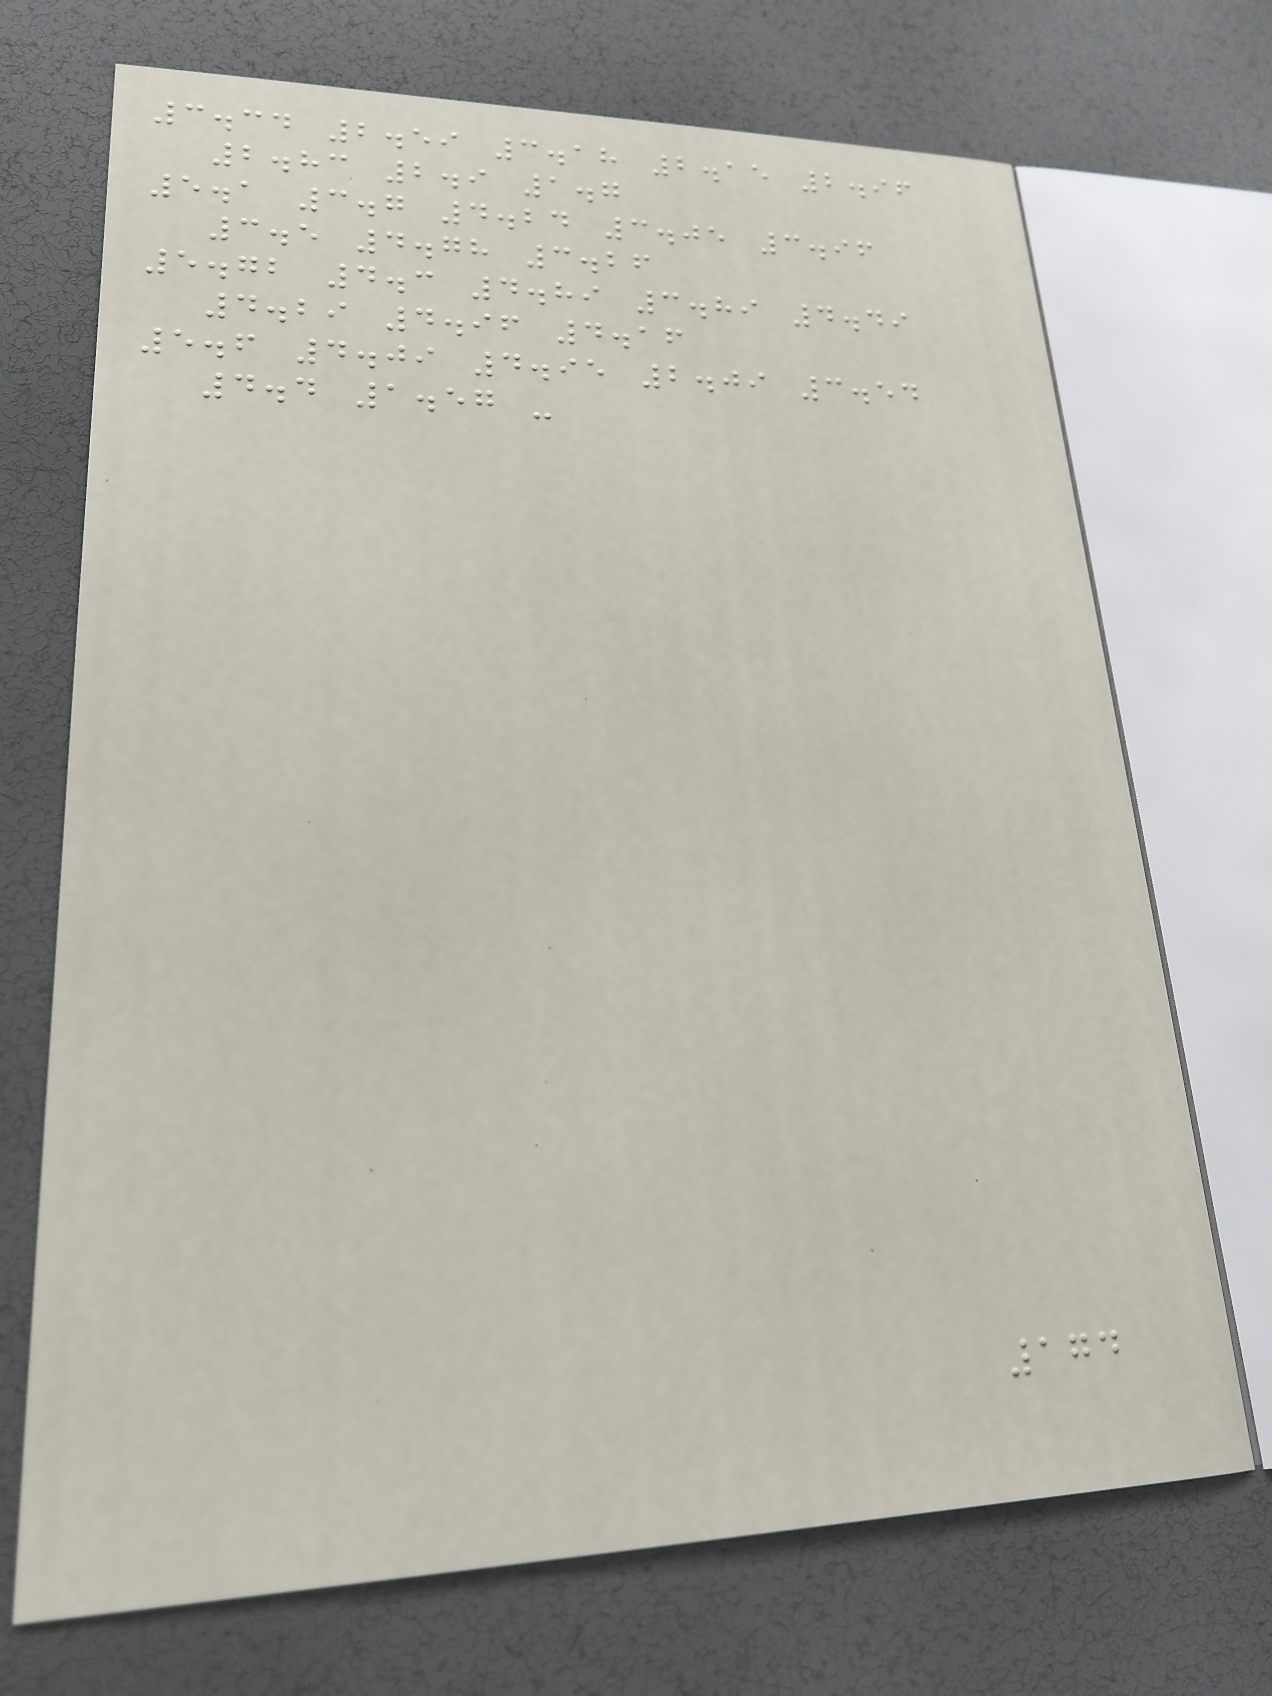3.34 2.59 3.18 2.15 2.96
2.83 2.9 1.7
5.1 3.7 4.24 3.05 3.96
3.5 4.78 3.26
5.72 4.3 4.89 3.89 4.49
4.29 4.96 4.16
5.6 4.09 4.95 2.09 3.54
4.4 1.57 -
174
